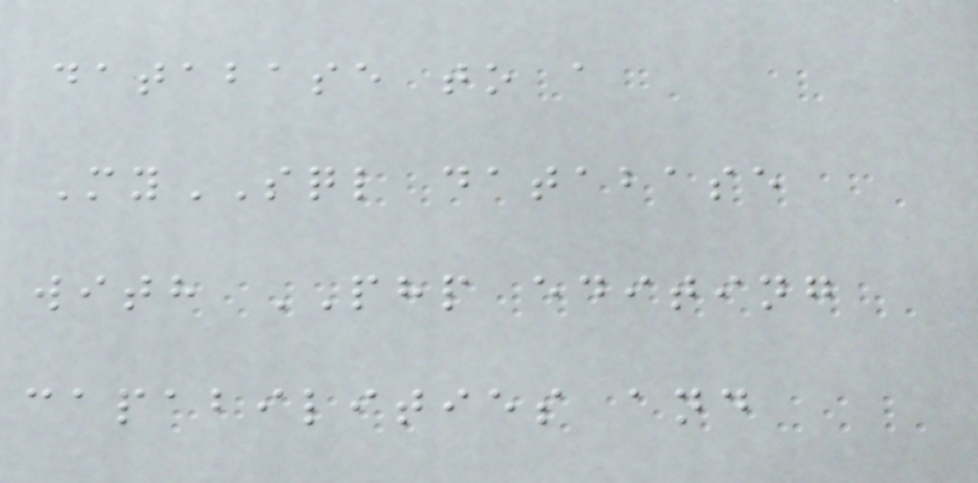database to a
MySQL database
with PHP editing
capabilities and
